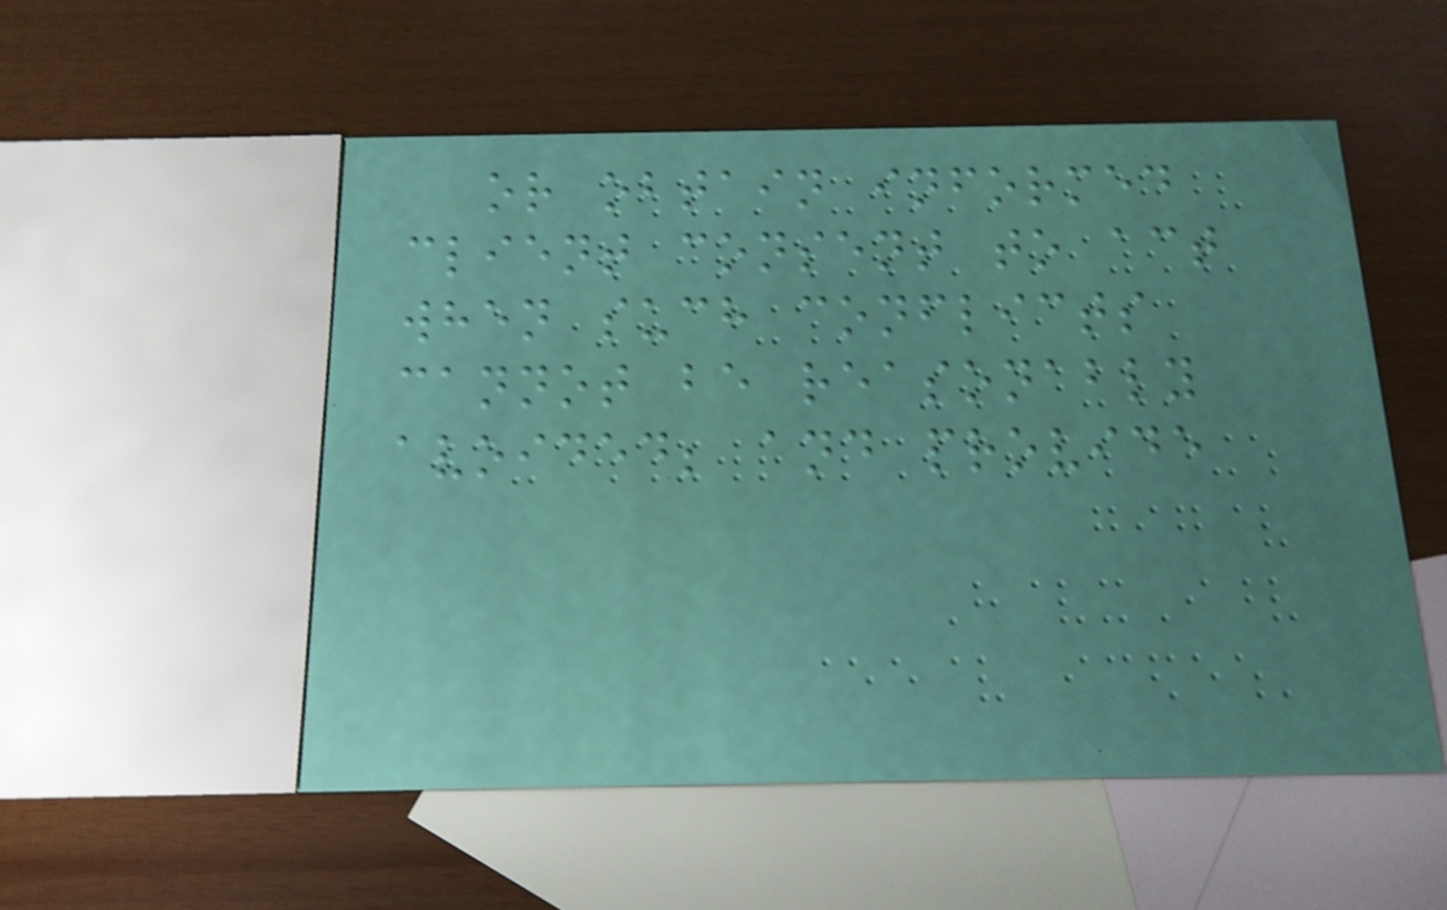or obtain informed
client consent to act
when such conflicts
cannot be reasonably
avoided; and provide
